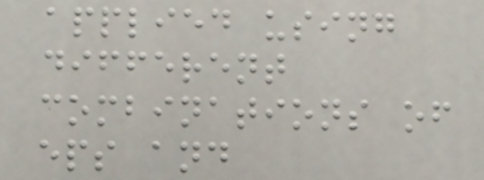applied using
different
combinations of
eps and
